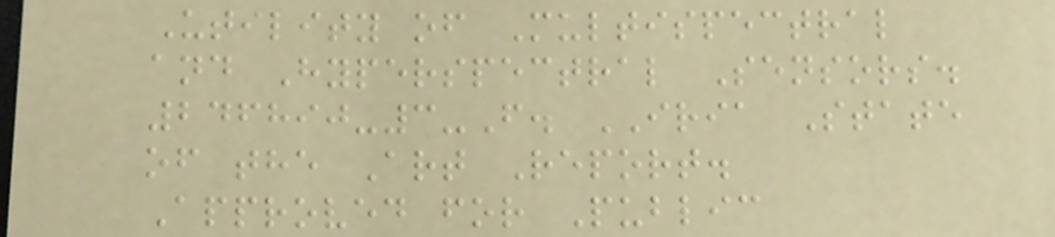Utility of Multispectral
and Hyperspectral Sensors.
246890-3-F. IRIA State
of the Art Report.
Approved for Public
